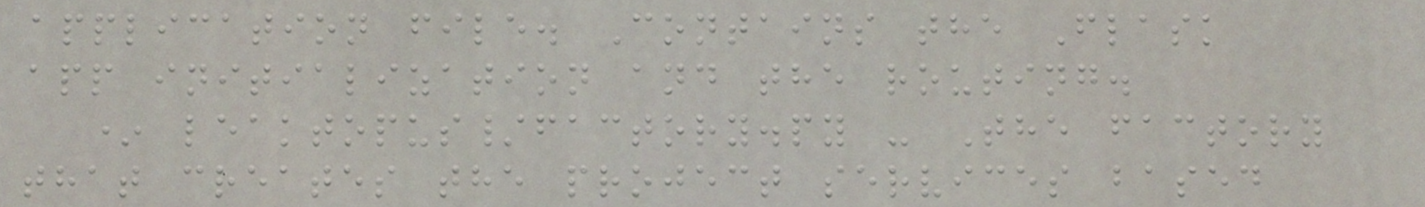application file. Contains the Flask
app initialization and the routing.
* leaktopus/factory.py - The factory
that creates the project services based
